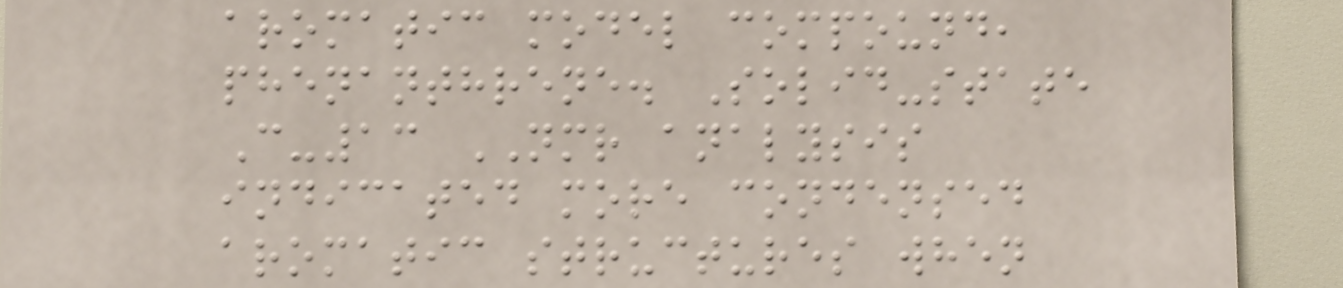aromatic model compound,
phenanthrene. Solid-state
C-13 NMR analysis
indicated more condensed
aromatic structures when
